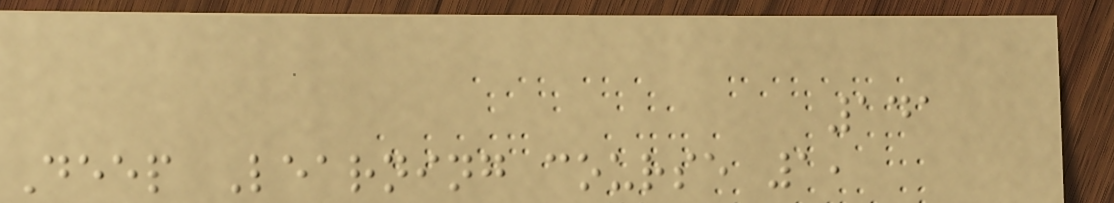141
Deep Learning course 1,
